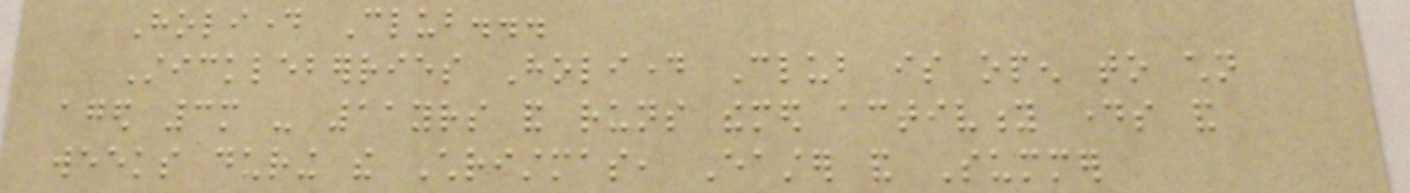Holiday Club...
Stickleberries Holiday Club is open to children
aged 3m - 11yrs and runs themed activity days and
weeks during the Christmas, Easter and Summer
